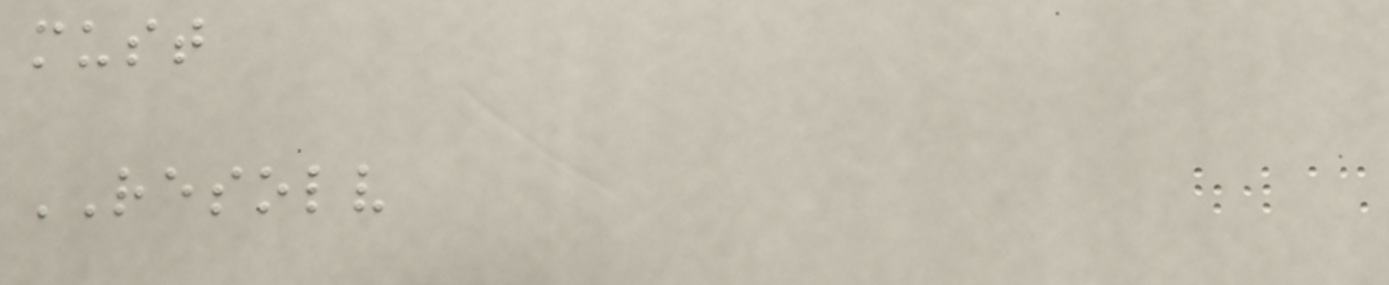must
RESOLV
